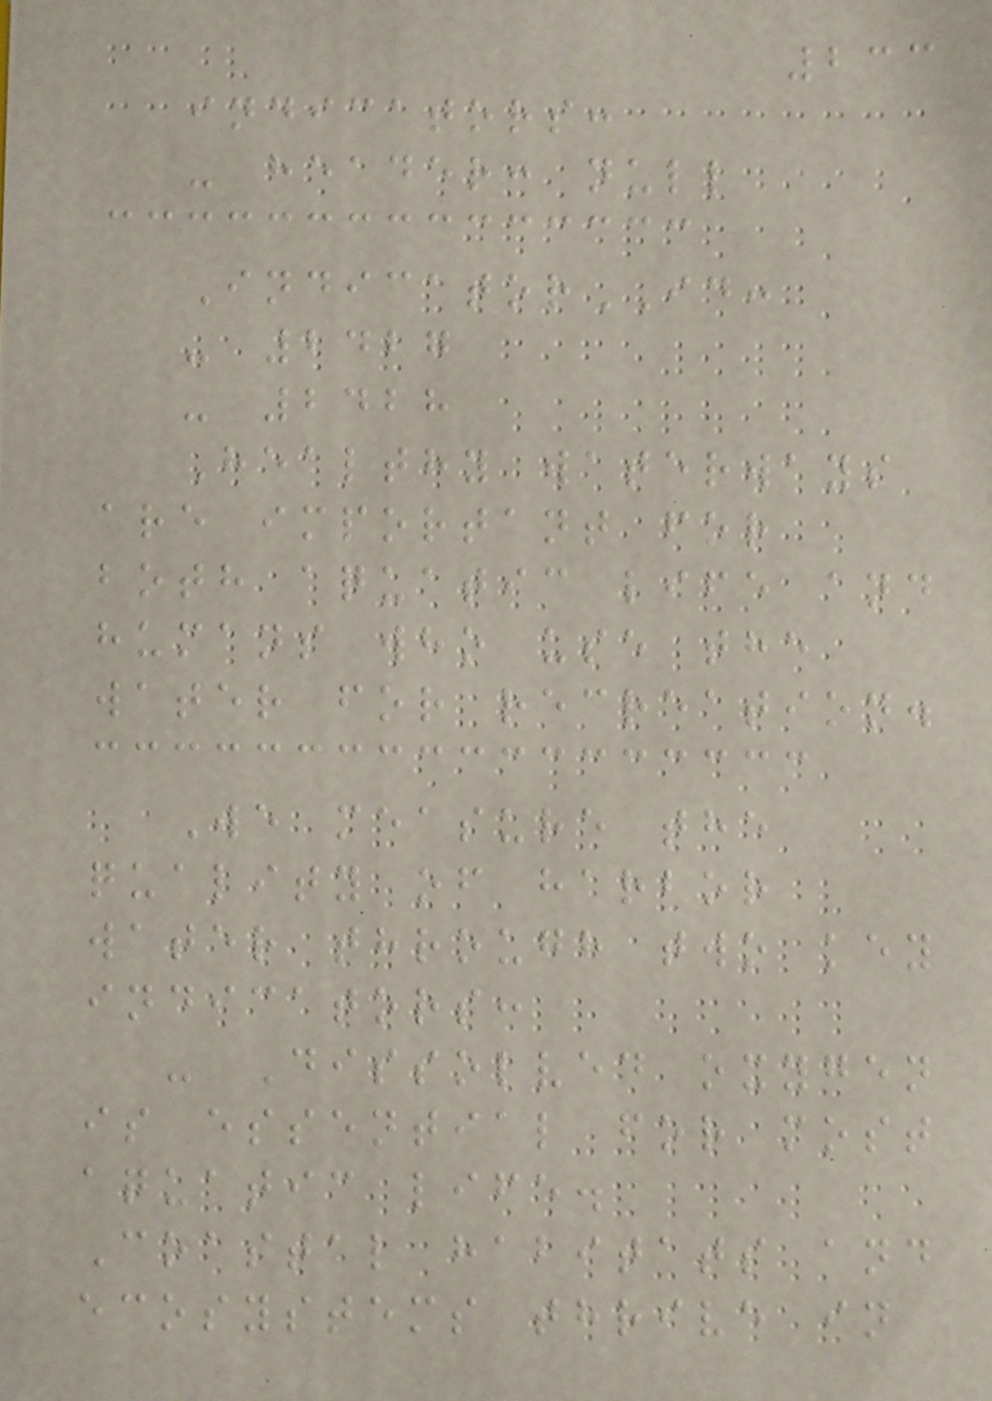233
indicators:
- header: null
IndicatorID:
- 2427
- 2428
Healthy waterways
are important for
both aquatic life and
humans who use the
water for recreation.
We measure the
quality of harbor
water through two key
indicators:
- Dissolved oxygen
is essential for most
aquatic life.
Coastal habitats and
ecosystems thrive in
